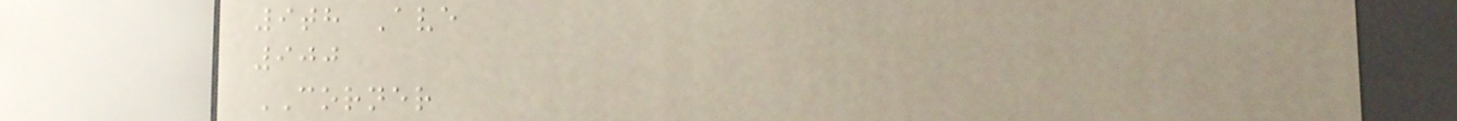9th Ave
900
CORNER
